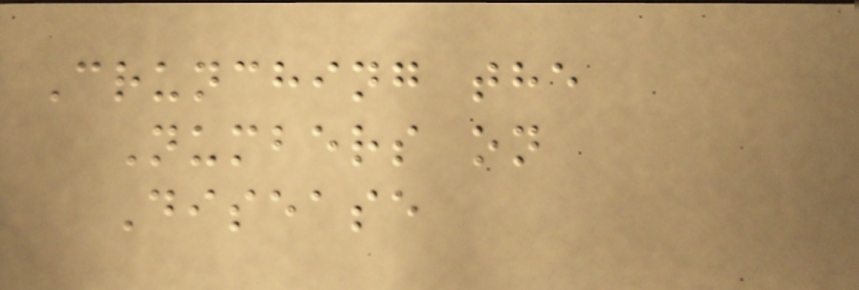Crunching the
Numbers on
Disease
